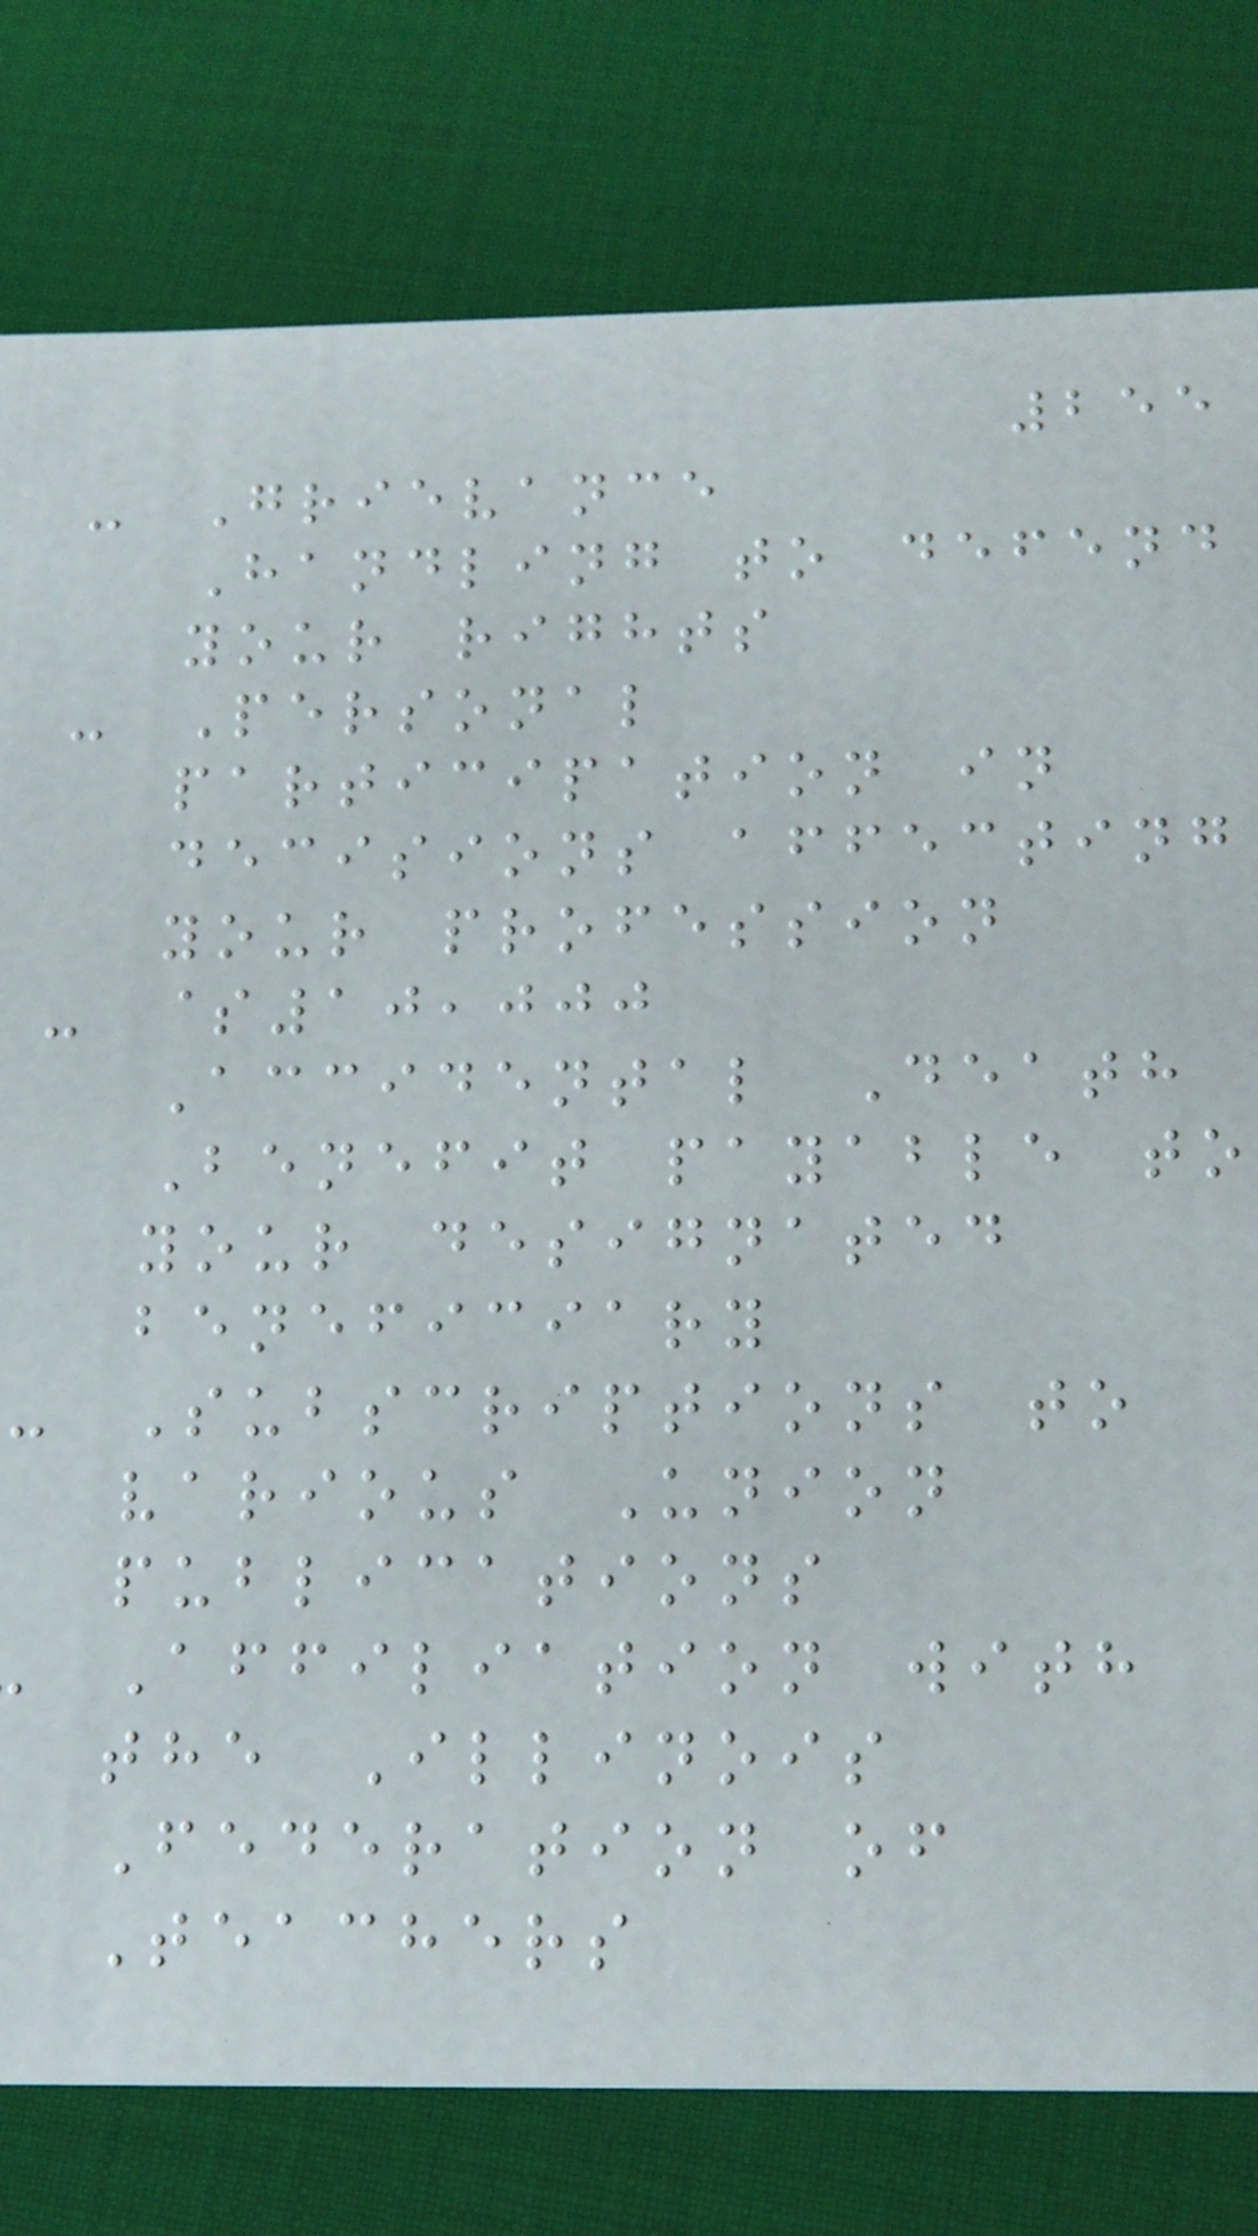255
- Grievance
Handling to defend
your rights
- Personal
participation in
decisions affecting
your profession
- $10,000
Accidental Death
Benefit payable to
your designated
beneficiary
- Subscriptions to
various Union
publications
Affiliation with
the Illinois
Federation of
Teachers
